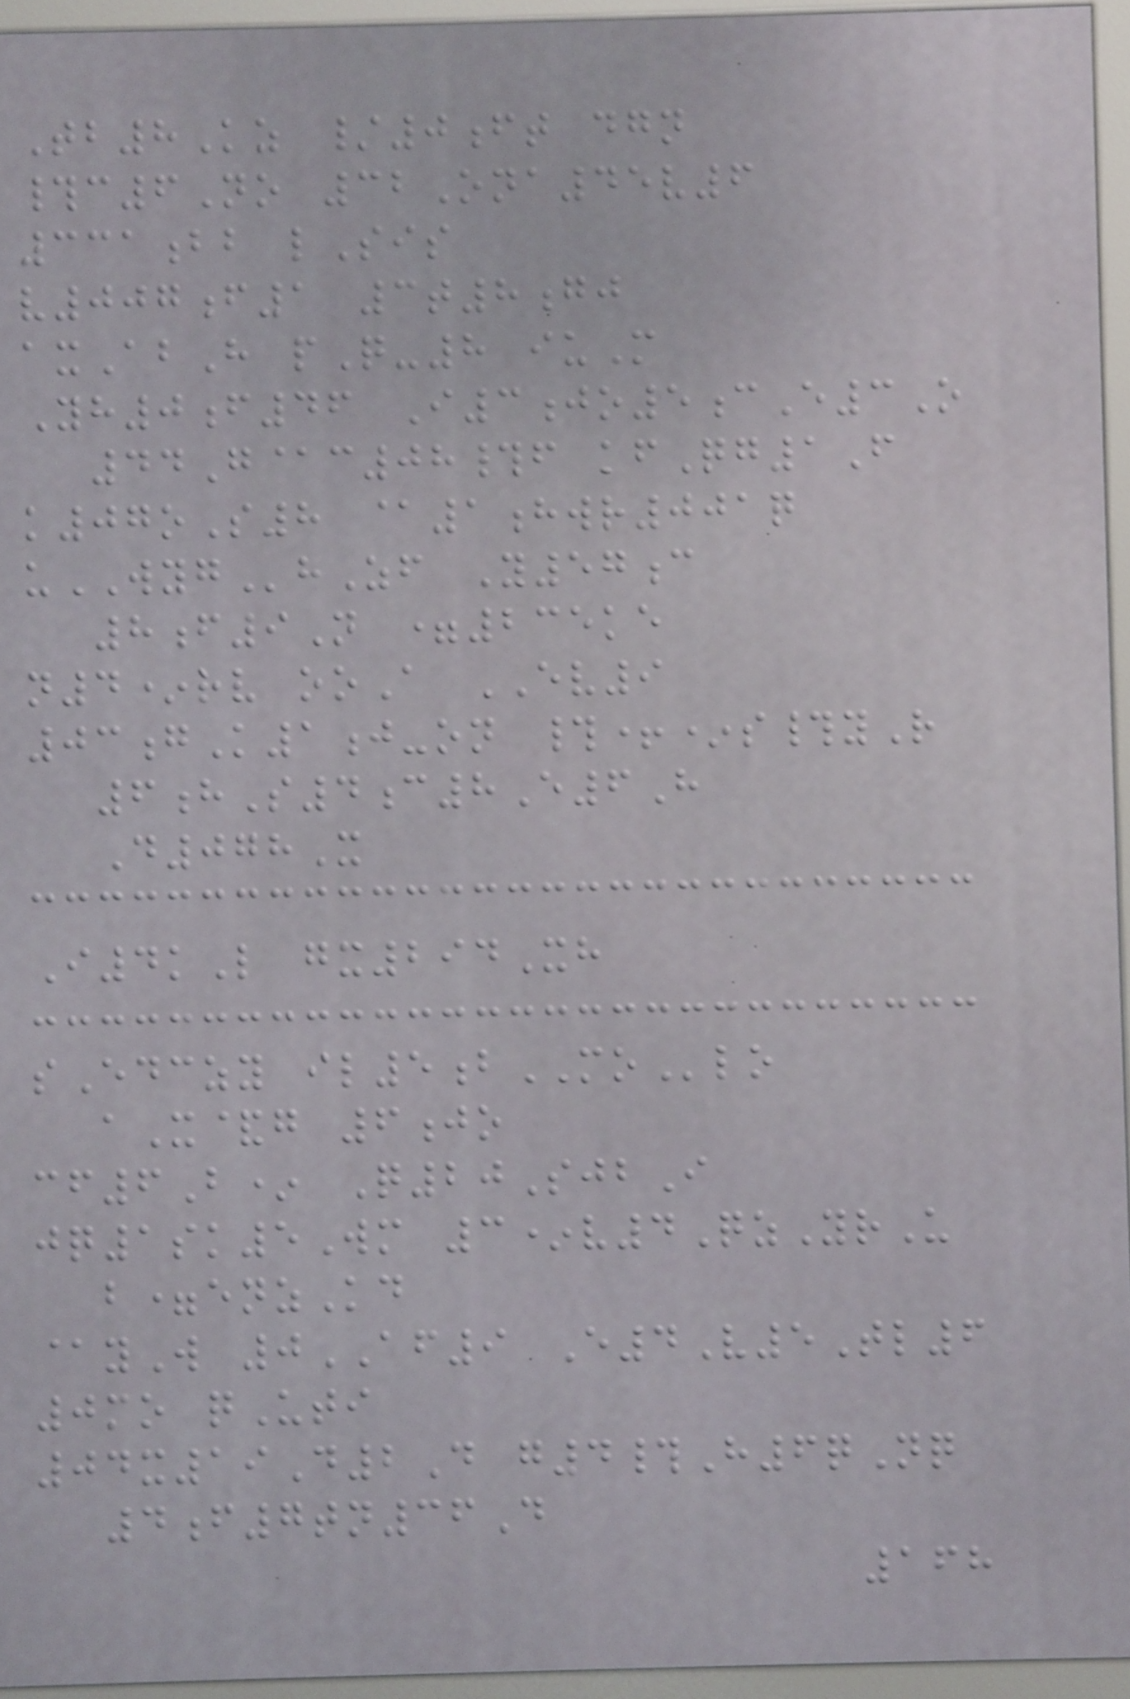Tb8Kz /0ft dgn
#c6No 32Ona45v6
331bb lSis
v007f1 3t8gj
axAbH pQ-8 iuM
Yh0f46 I3jo5cE3O
44G@c08#f kfQg1F
k07oS8 @1hwr001q
uWYGhZf Y57c
8f9N =235ke
n4*rv ooA EV9
03gK1j-on #+*s#yR
6hS4c8E6H
D078X
I4kL gx294Xh
sEdczy il5bMOlo
aX&g 6jo
cf6B* Q20SjbI
jq1sk5Wm 3*v4QzYrU
b=enzKd
@yW 0AF9 E4V5Tl6
0mo qUti
04x19D2D g4#H6qNq
4f7tn36D
168
